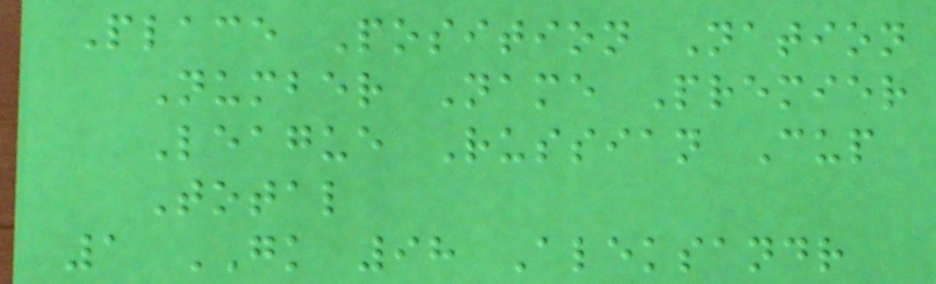Place Position Nation
Number Name Premier
League Russian Cup
Total
1 GK 98 Aleksandr
